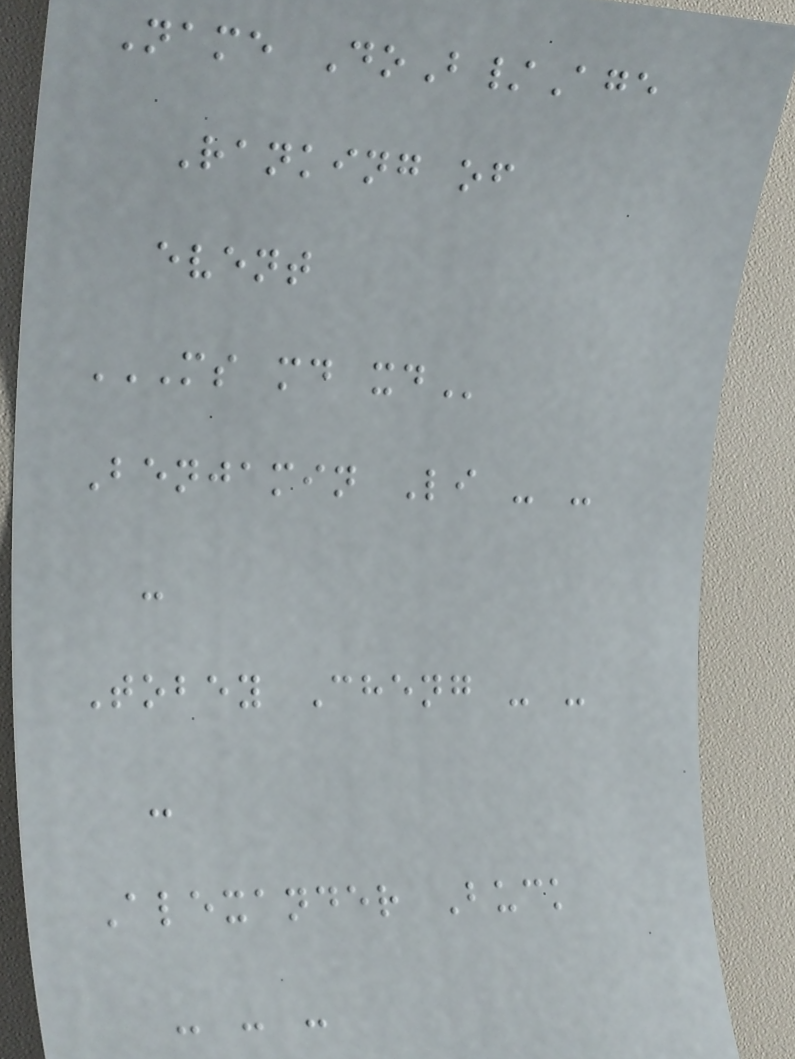Name DoB/Age
Ranking of
event
MS MD XD
Benjamin Li - -
-
Tobey Cheng - -
-
Alexander Buck
- - -
